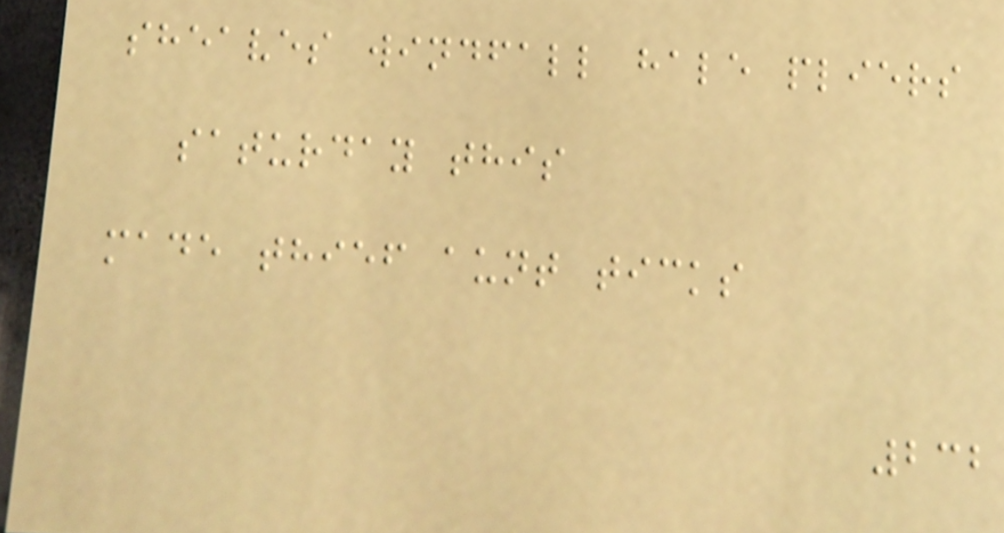sheaves windfall hale pliers
saturday this
made thief aunt ticks
232
